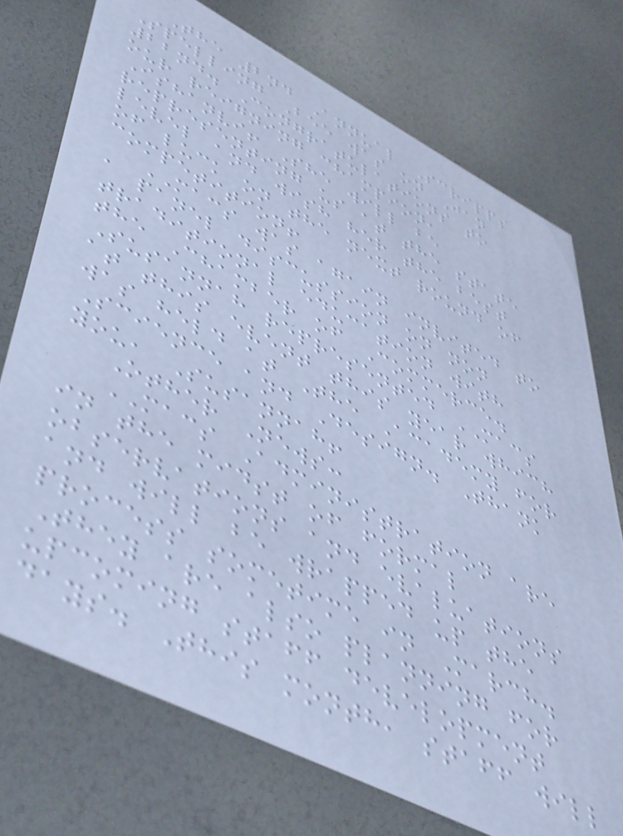The 2nd Annual Scripps
Spelling Bee was on Jan
22nd. Congratulations to
our reigning champion,
Ishanvi! She will be
representing us at the state
level and wish her the best
of luck on the next round of
competition!
MACS was again invited to
a panel discussion on non
traditional education with
the Chamber of Commerce.
Susannah represented MACS
at this event this year which
was held at The Academy for
Science and Design. Thank
you, Susannah!
Other News:
MACS Administration are
in the midst of formal
observations and evaluations
and will be wrapped up the
process sometime in March.
They are also planning for
upcoming staff development
days. This month, staff will
